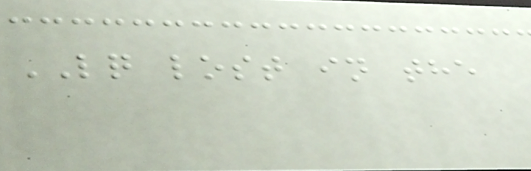LQ lost in the
